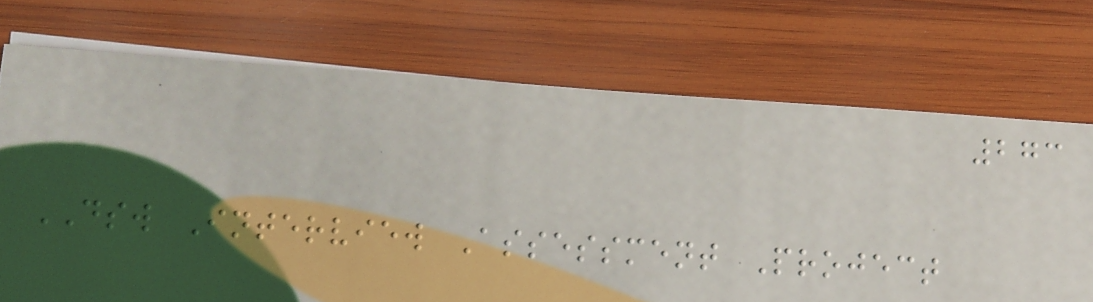273
DSW Interview Assessment Project
